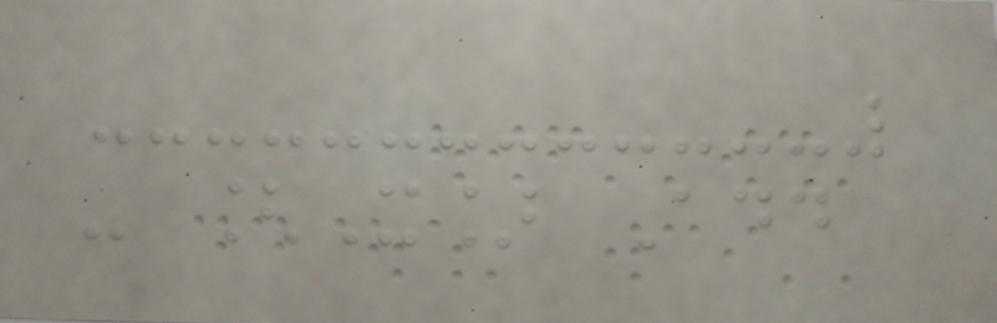- [X] Add
